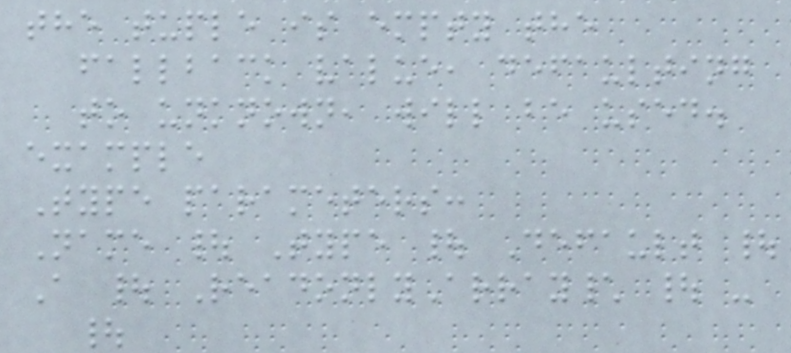the tuple is empty the
fallback value, defaulting
to unknown, will be used.
example
Type parameters:
Name | Type | Default |
A | ReadonlyArray\ | -
|
